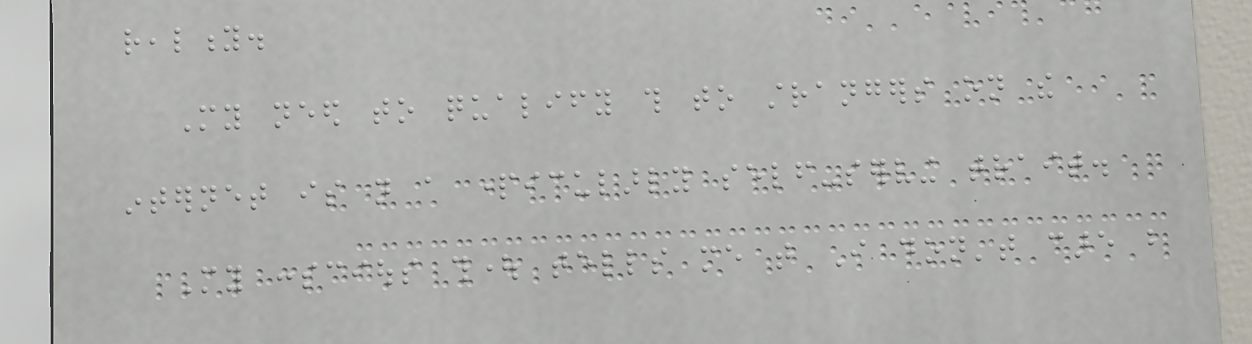reality.
My need to qualify this to strangers on the
internet is not a particularly self-serving trait.
My conscious thought tells me that I don't care but
